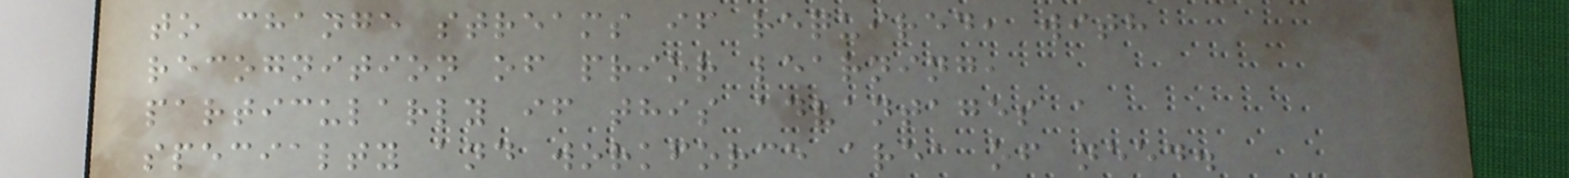to change streams if required, with
recognition of prior learning,
particularly if this advantages a
specialty and workforce area of need.
